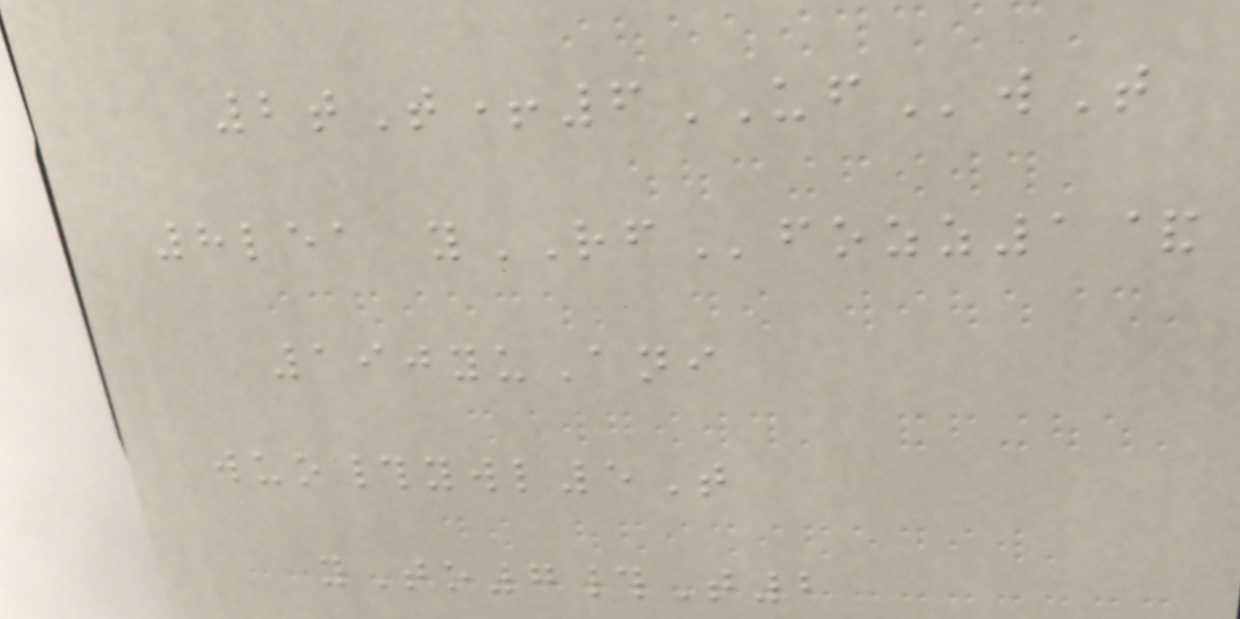2tT+6UFwT
8lea yRFfozz1&
190yuAni
wuo#ywl5T
yTo7#T2
